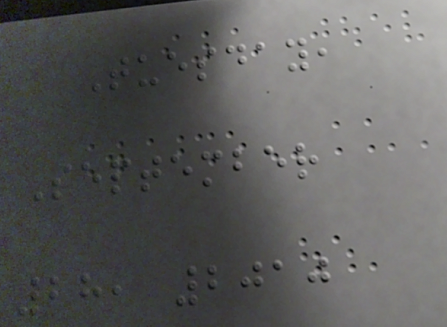Tuesday,
September
28, 2010
